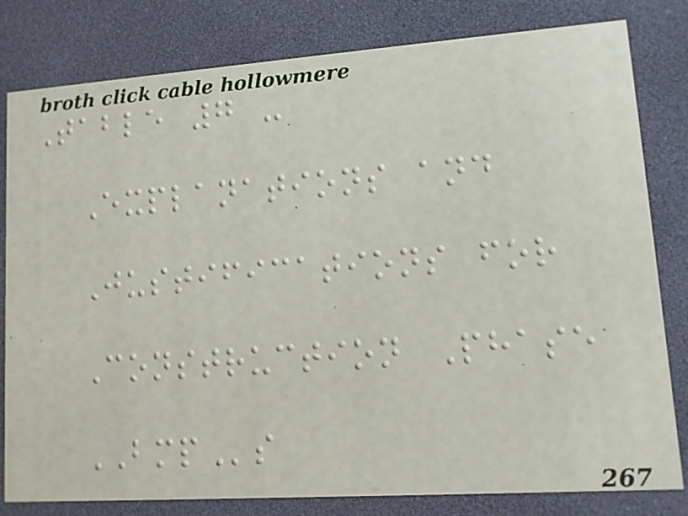Table 7 -
Explanations and
Justifications for
Construction Phase
BMPs
